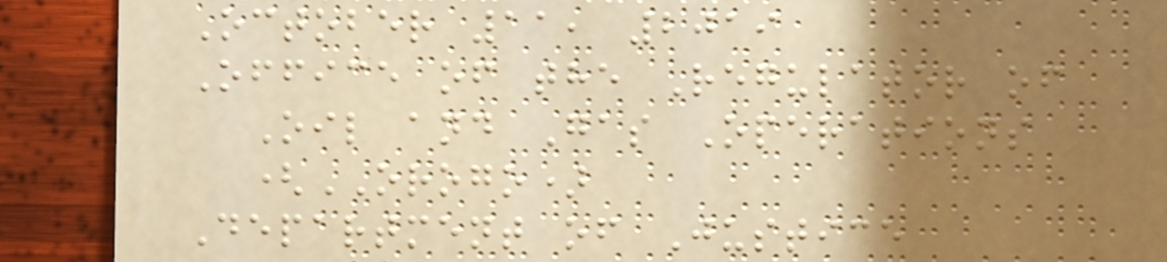October 11, 2019
Office of the Regulator of
Oil and Gas Operations
(OROGO)
Department of Justice
